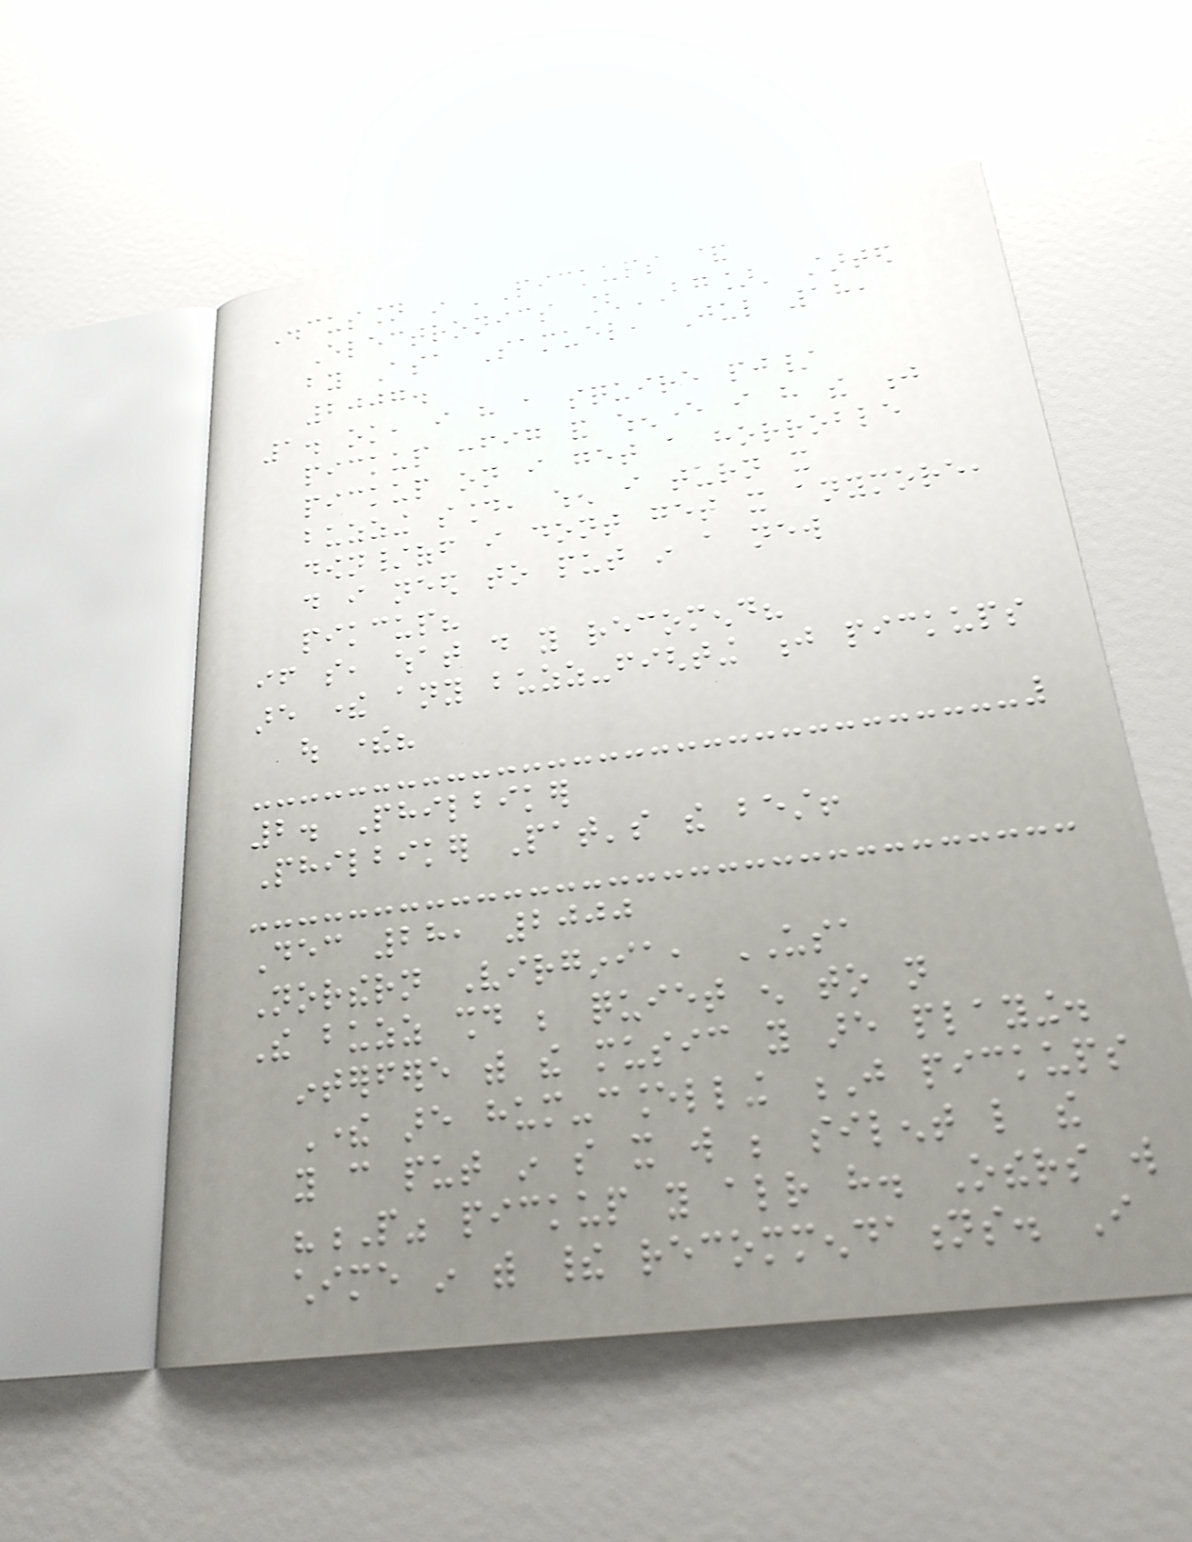Discussion in 'Pickups &
Electronics [BG]' started
by Asa Samuel, Jul 18,
2007.
1. ok, i have a squire pj/
pickup config and whenever i have the j
pickup on i get a horroble
buzzing sound, when i turn it
down/off i dont get it anymore,
do i need to put in a new
pikcup?
if so, what do you recomend?
are there any buzz-fighting j pickups
out there?
2. Philbiker
Philbiker Pat's the best!
Dec 28, 2000
Northern Virginia, USA
The buzz should be quiet enough to not
interfere with the music you are playing.
There are hum-cancelling J pickups
you can put in so it will be silent like the
"P" pickup you already have. Others will
chime in with their recommendations. I
